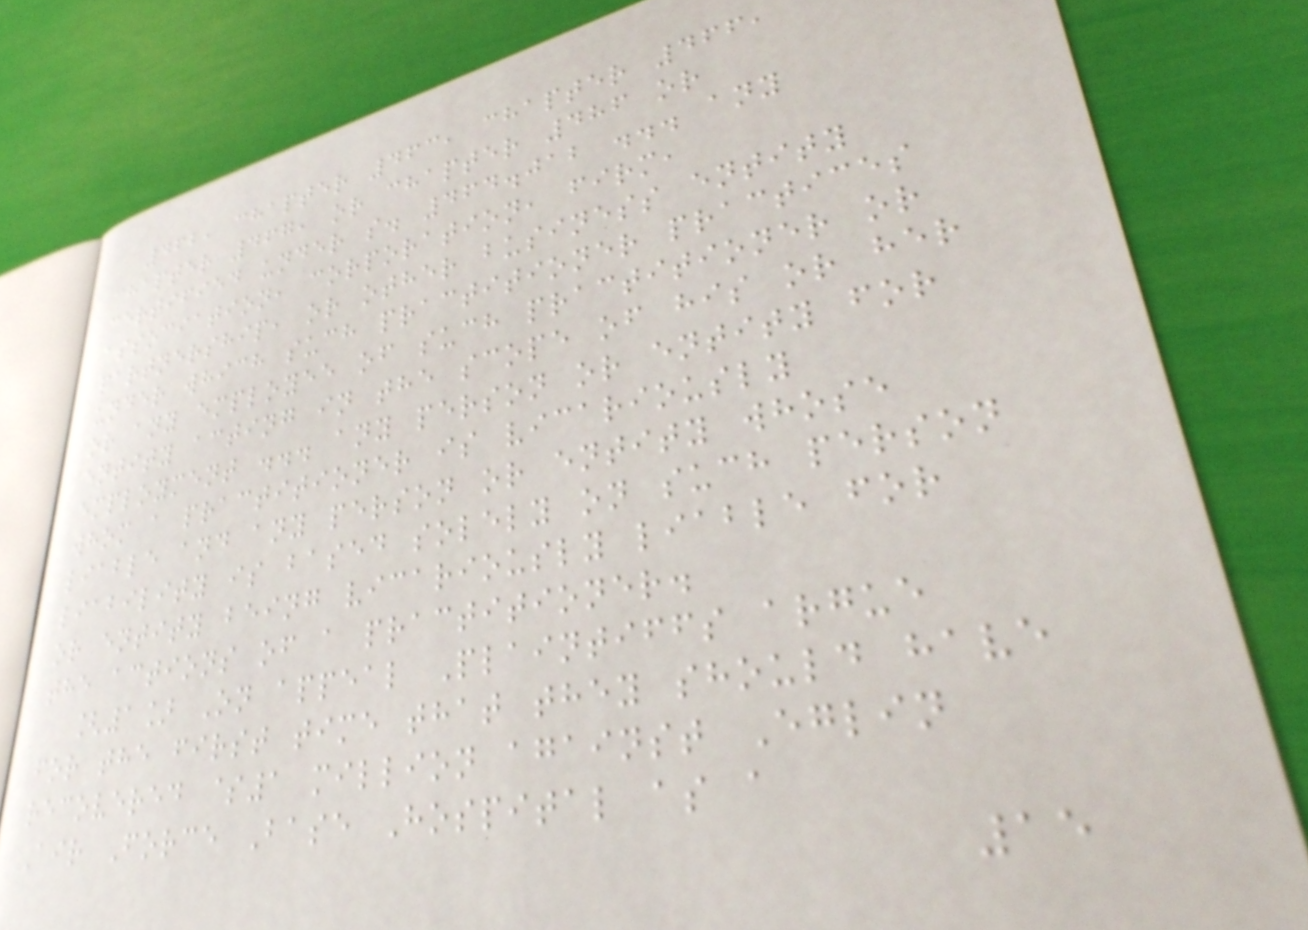462, chapter 463, chapter 466,
chapter 467, or chapter 486 or
certified under s. 464.012 ... any
association, corporation, firm,
partnership, or other business entity
under which such practitioner practices
or any employee of such practitioner or
entity acting in the scope of his or her
employment ... any person or entity for
whom a practitioner is vicariously
liable and any person or entity whose
liability is based solely on such person
or entity being vicariously liable for
the actions of a practitioner.
[1] On appeal Plaintiffs argue
for the first time that they should have
recovered $1 million against Eglin
Air Force Base Hospital as a
15
